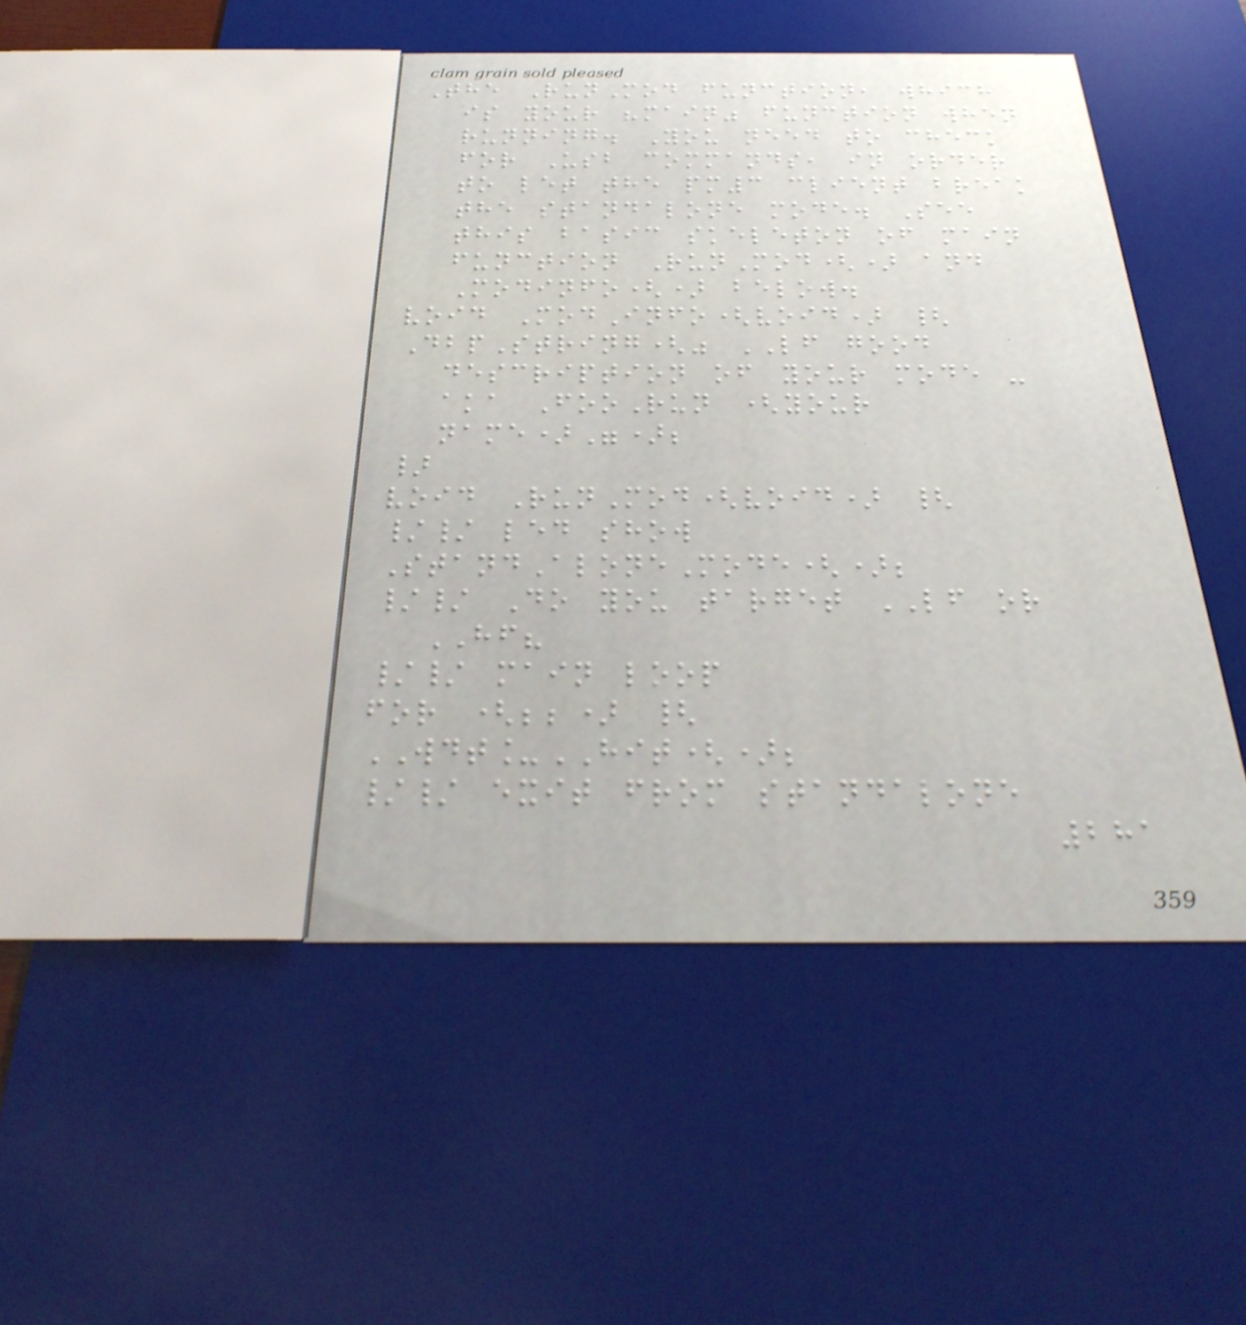The RunMod function, which
is your "main" function when
running. You need to check
for Usb commands, in order
to let the pm3 client break
the standalone mode. See
this basic skeleton of main
function RunMod() and
Modinfo() below.
void ModInfo(void) {
DbpString(" LF good
description of your mode -
aka FooRun (your
name)");
}
void RunMod(void) {
// led show
StandAloneMode();
// Do you target LF or
HF?
// main loop
for (;;) {
WDT_HIT();
// exit from standalone
281
